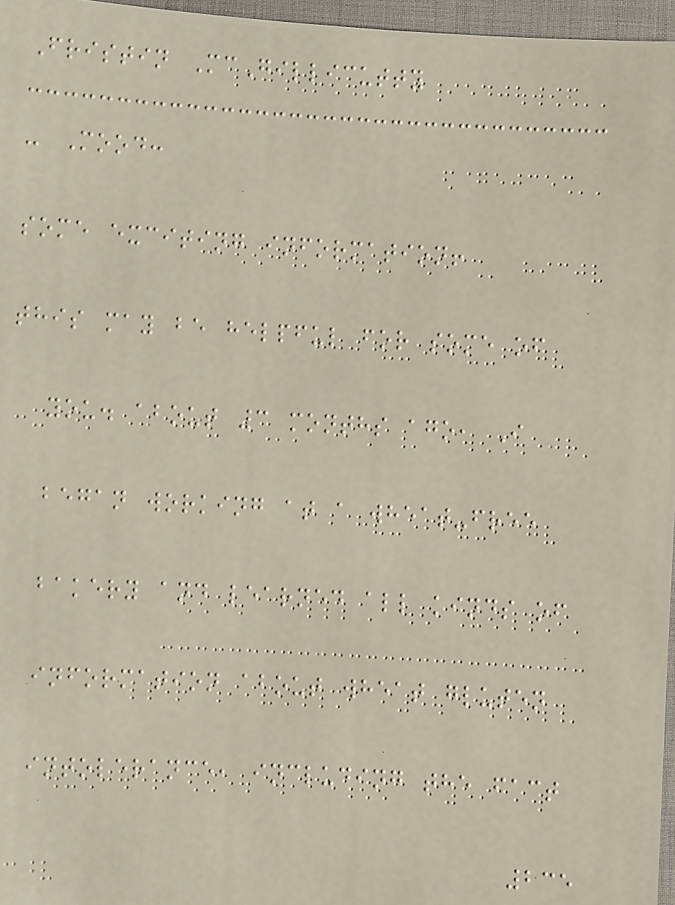Fristin McGillicutty
- Mood:
some exciting information!
this may be helpful for some of
you. about 3 months ago, I
began working at a wheat-free
bakery and learned all kinds of
information about wheat gluten
intolerance, including the fact
235
